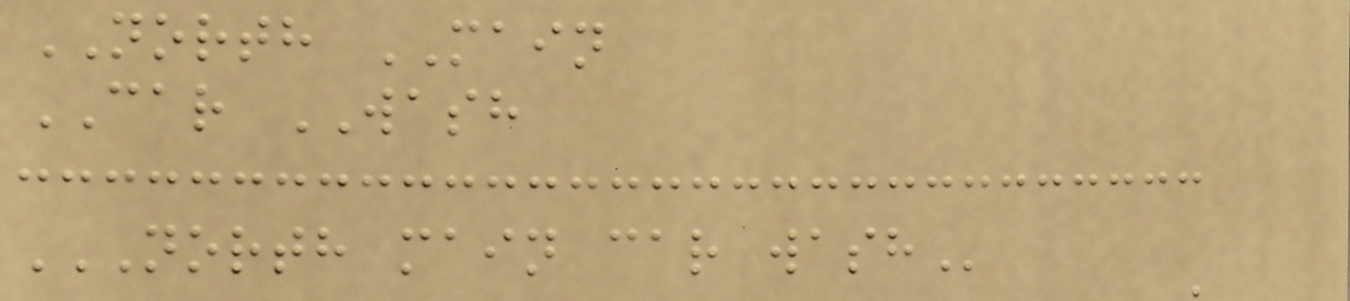NORTH MAIN
CAR WASH
NORTH MAIN CAR WASH
